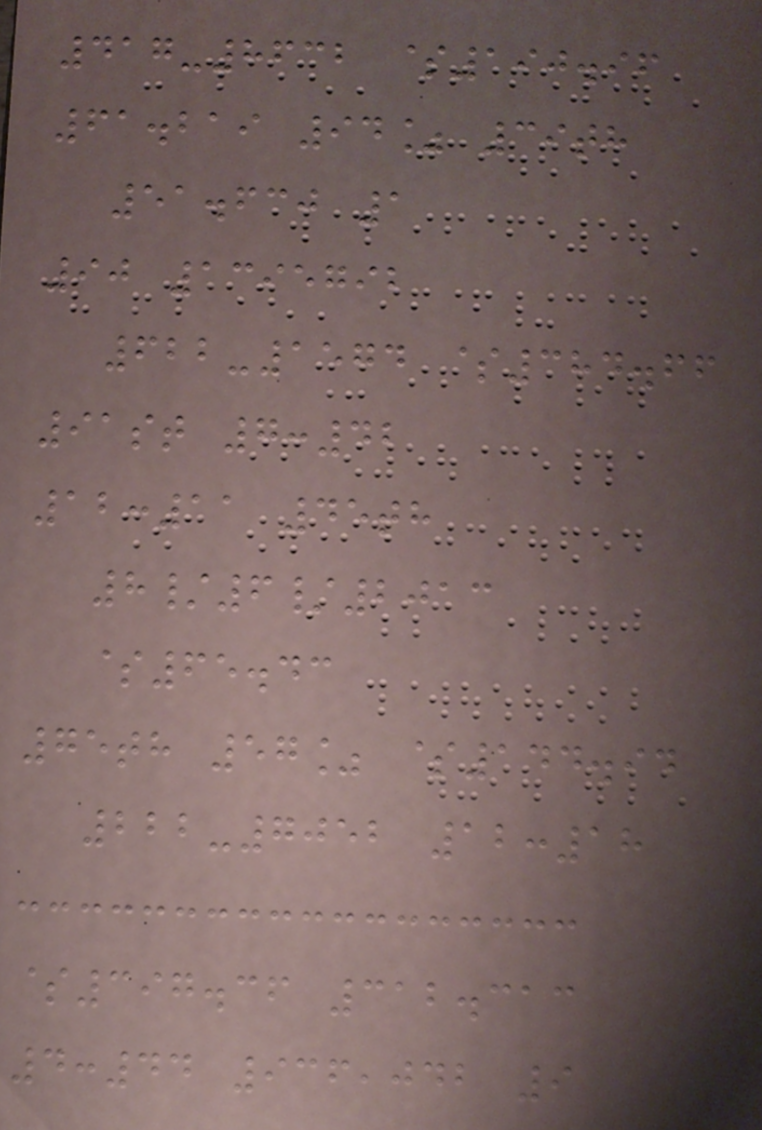417-8632 $190.96
61.219 94% 39th
51.630 1
90 1395792
622-1574 $384.66
91st 7:42
12:11 45th
8/6/2013
$65.43
75th 57% $144.94
222-7052 12:18
$397.36 312.313
4:44 936,042 9
